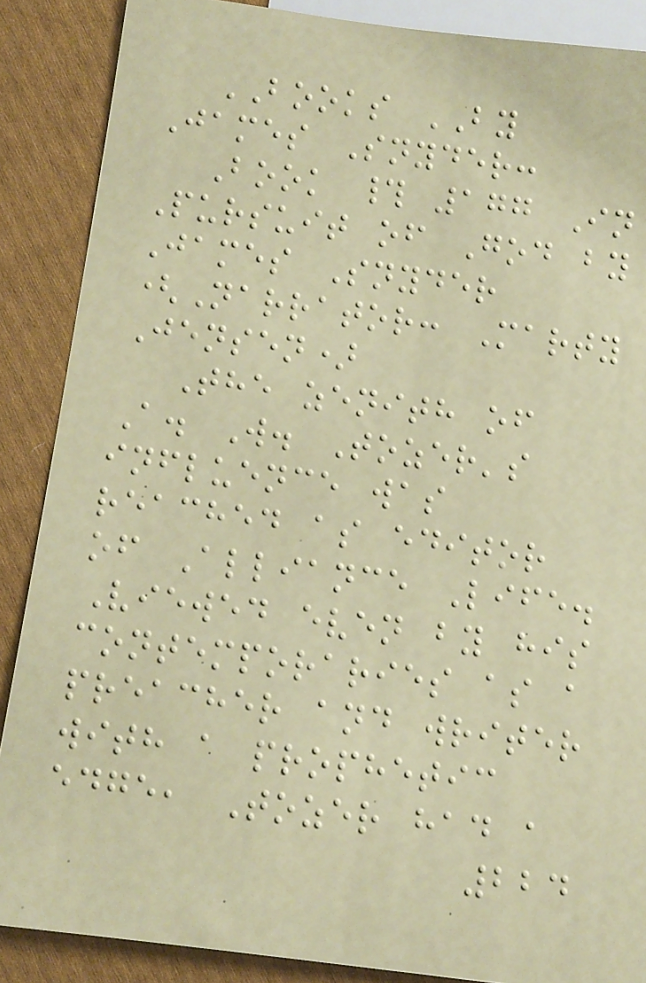BOOKS BY
James Snyder:
Book # 177 In
Pursuit of God by
James Snyder
(Narrator: Marty
Jensen)
The zenith of
A. W. Tozer's
influence was
reached as editor
of Alliance Life.
Viewed even by his
contemporaries as a
preacher and writer
with a prophetic
edge, Tozer had a
224
